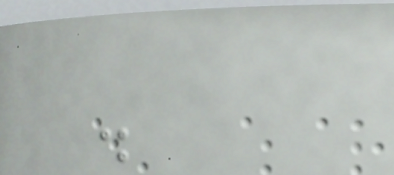.
